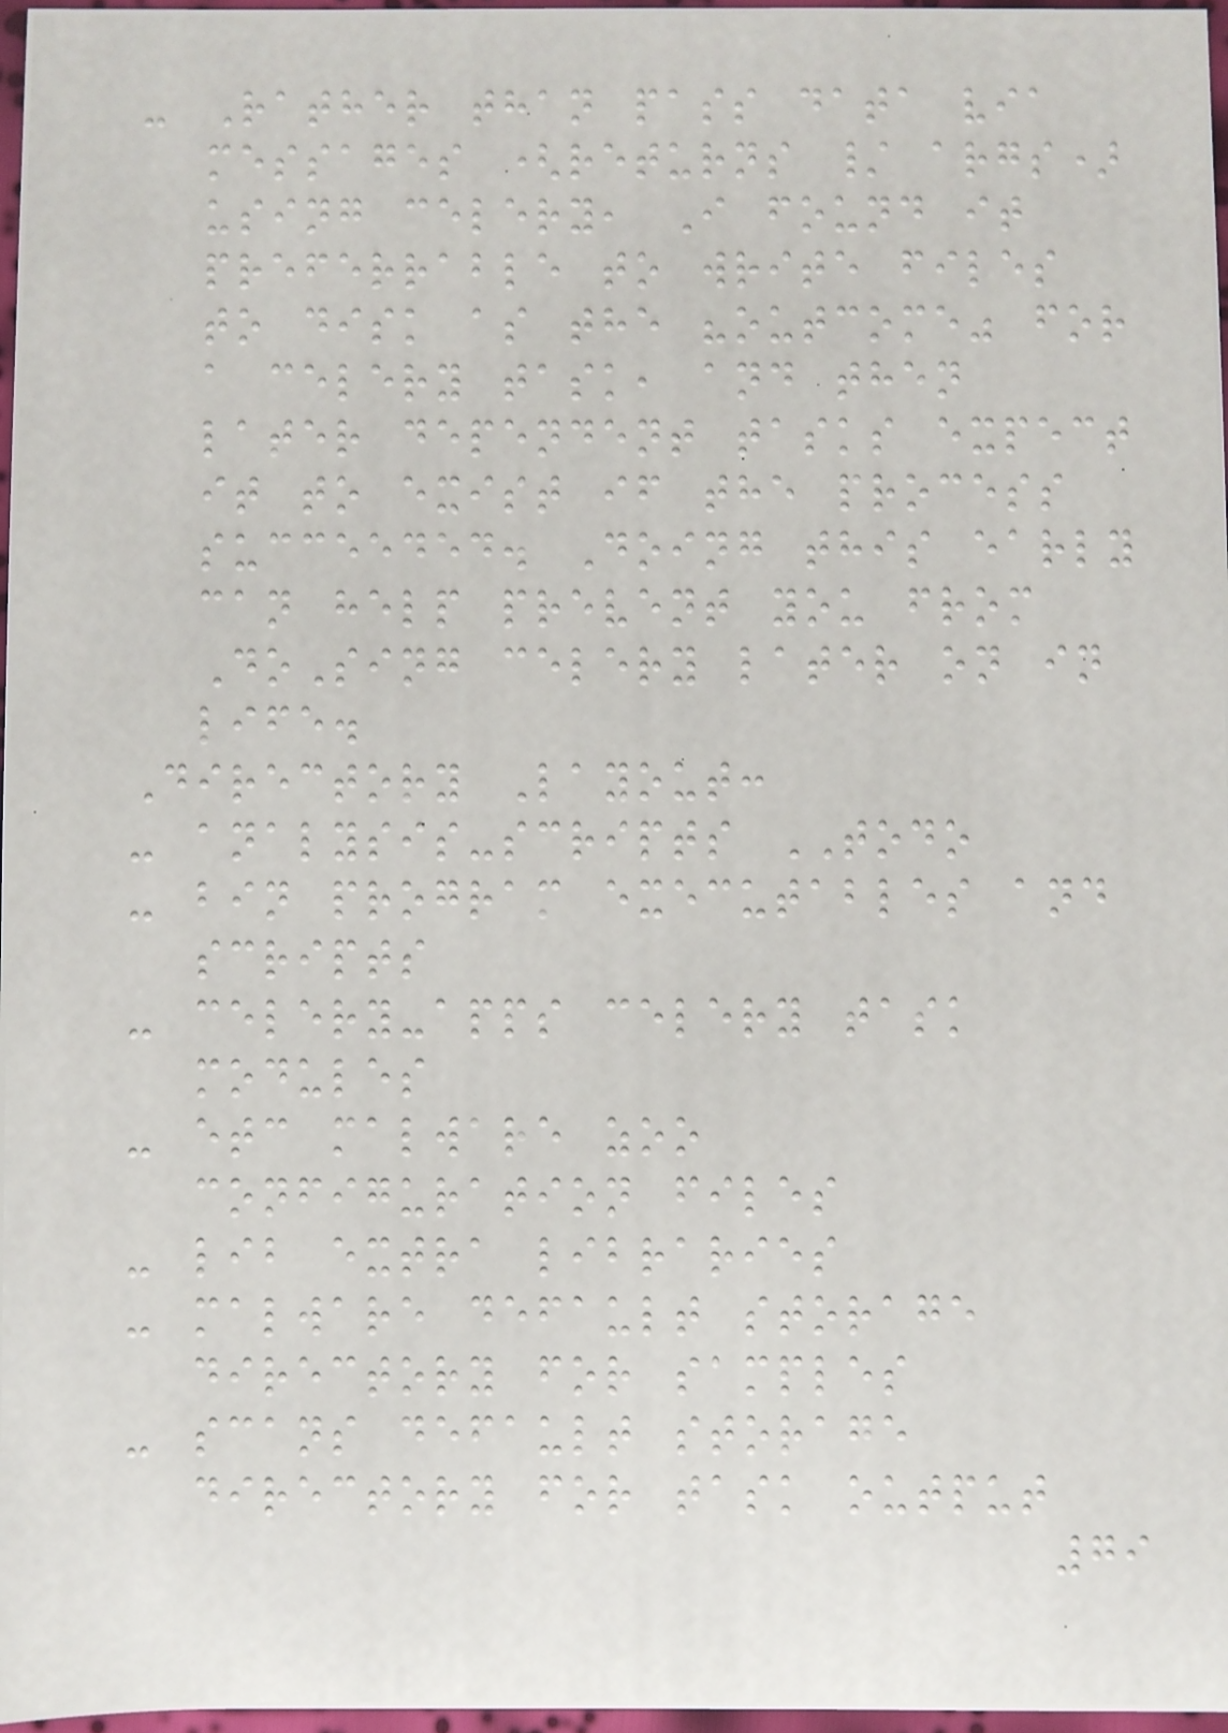- Rather than pass data via
messages (returns / args)
using celery, I found it
preferrable to write files
to disk as the "outcome" for
a celery task, and then
later dependent tasks expect
it to exist if the process
succeeded. Doing this early
can help prevent you from
DoSing celery later on in
life.
Directory Layout:
- analysis-scripts TODO
- bin program executables and
scripts
- celery-apps celery task
modules
- etc malware zoo
configuration files
- lib extra libraries
- malware default storage
directory for samples
- scans default storage
directory for task output
79
